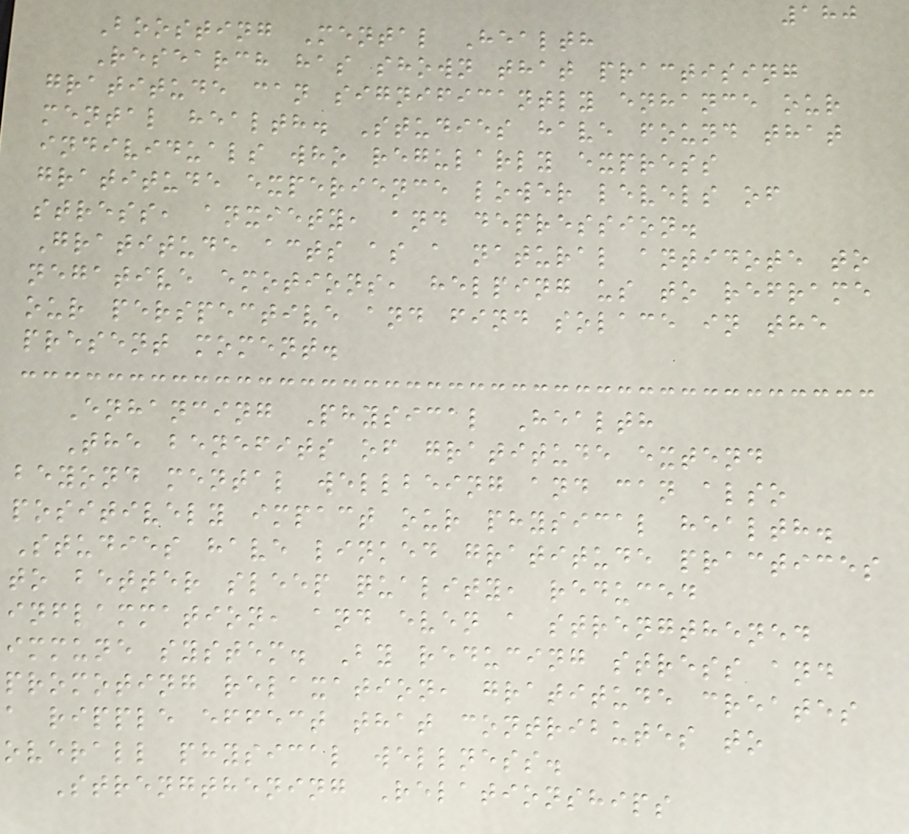180
Boosting Mental Health
Research has shown that practising
gratitude can significantly enhance our
mental health. Studies have found that
individuals who regularly express
gratitude experience lower levels of
stress, anxiety, and depression.
Gratitude acts as a natural antidote to
negative emotions, helping us to reframe
our perspective and find solace in the
present moment.
Enhancing Physical Health
The benefits of gratitude extend
beyond mental wellbeing and can also
positively impact our physical health.
Studies have linked gratitude practices
to better sleep quality, reduced
inflammation, and even a strengthened
immune system. By reducing stress and
promoting relaxation, gratitude creates
a ripple effect that contributes to
overall physical wellness.
Strengthening Relationships
